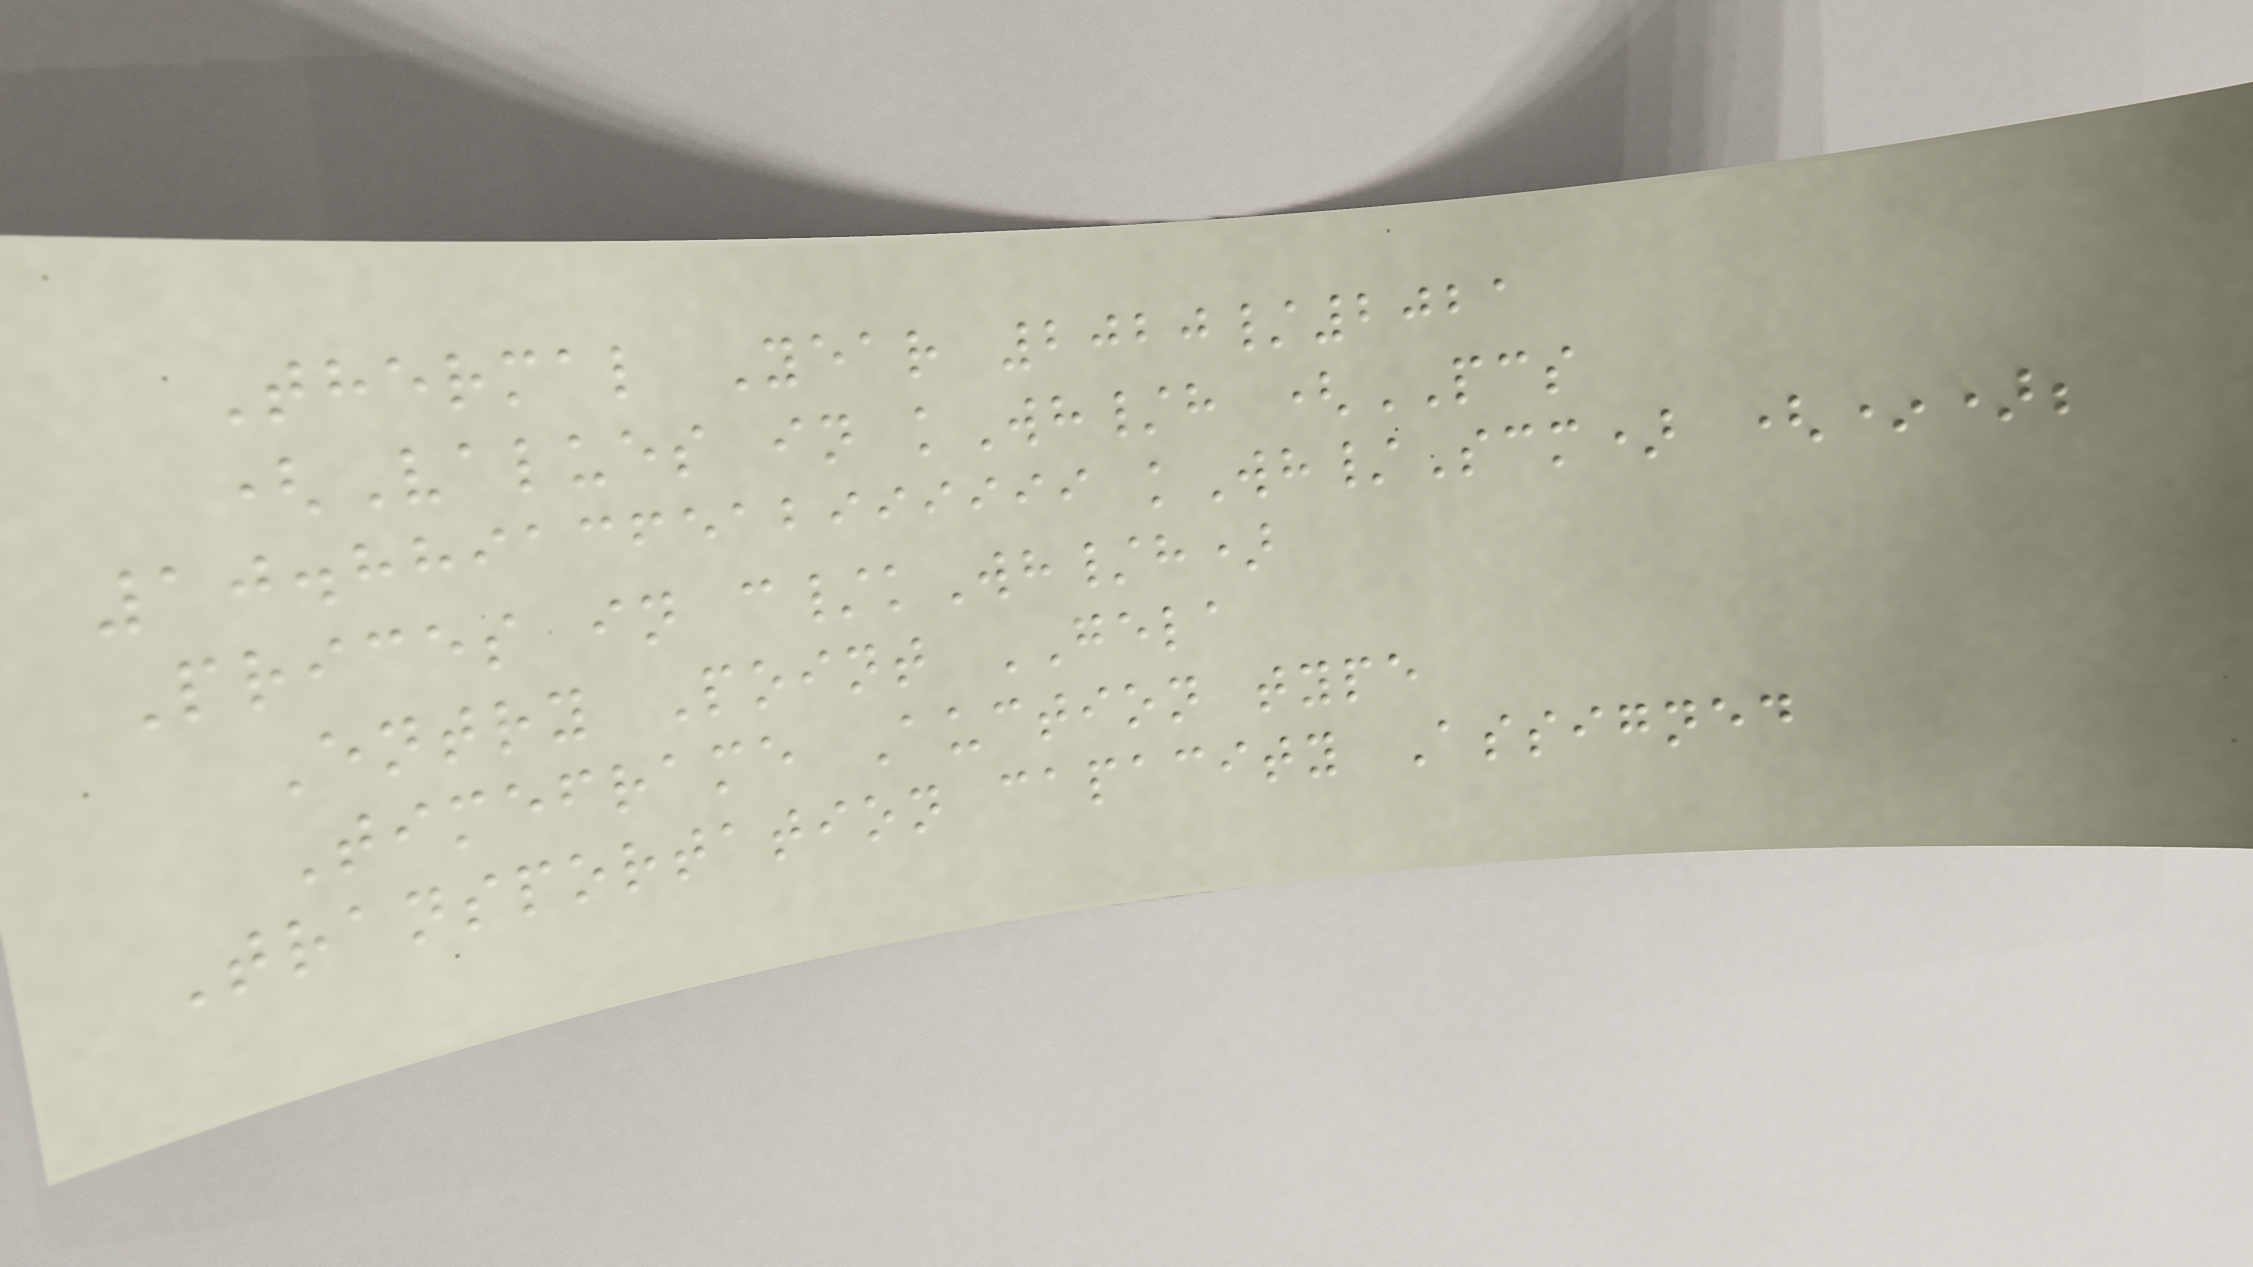Thermal Year 2020/2021
(Values in kWh/h (PCS
10.889136512999999 kWh/Scm) (*);
Prices in c/kWh/h)
Entry Point GELA
Timeframe Auction type
Transportation capacity Assigned
